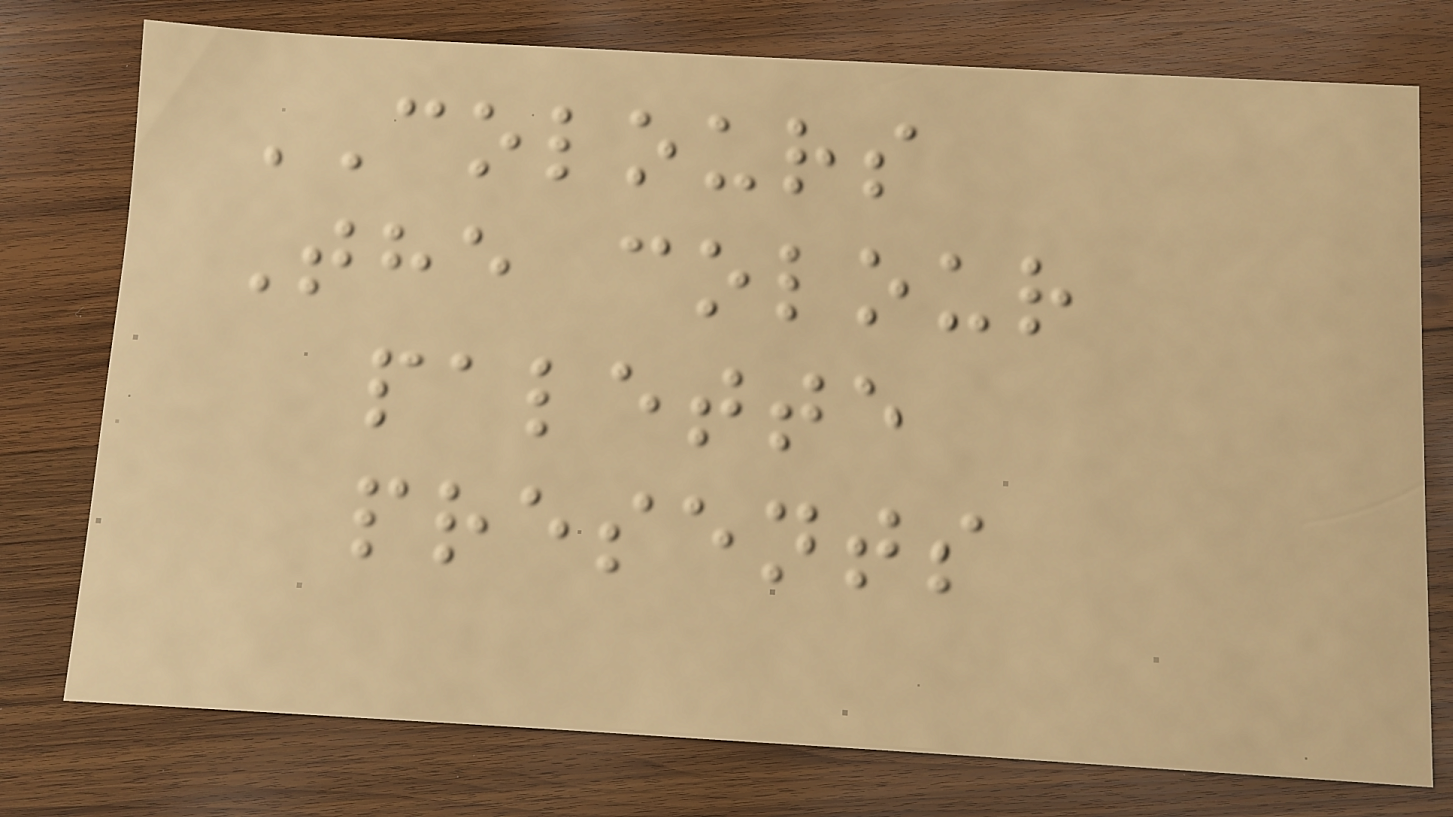COLOURS
The colour
palette
presents
